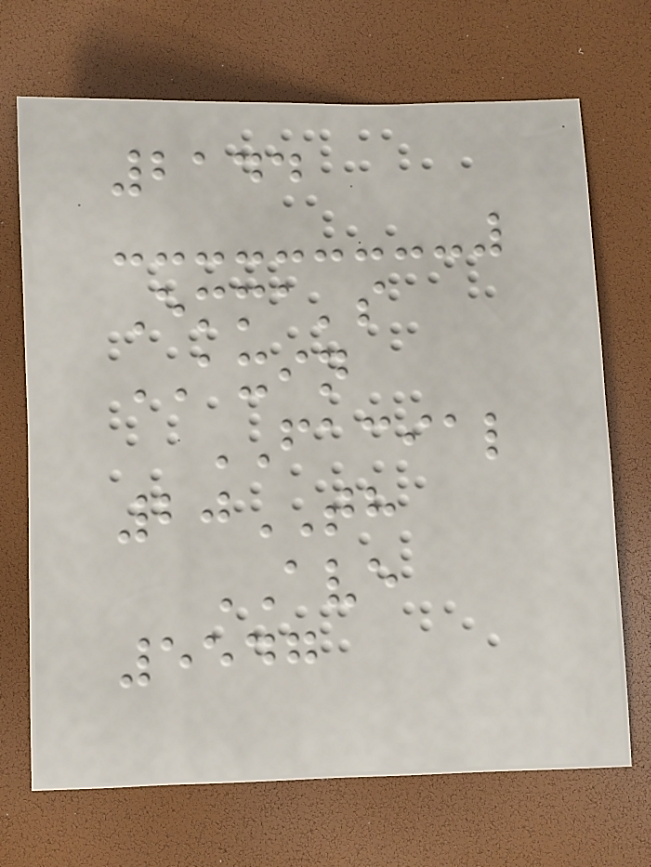2144
Emma's
AXIN
FACIAL
20TH
AVE
5547
